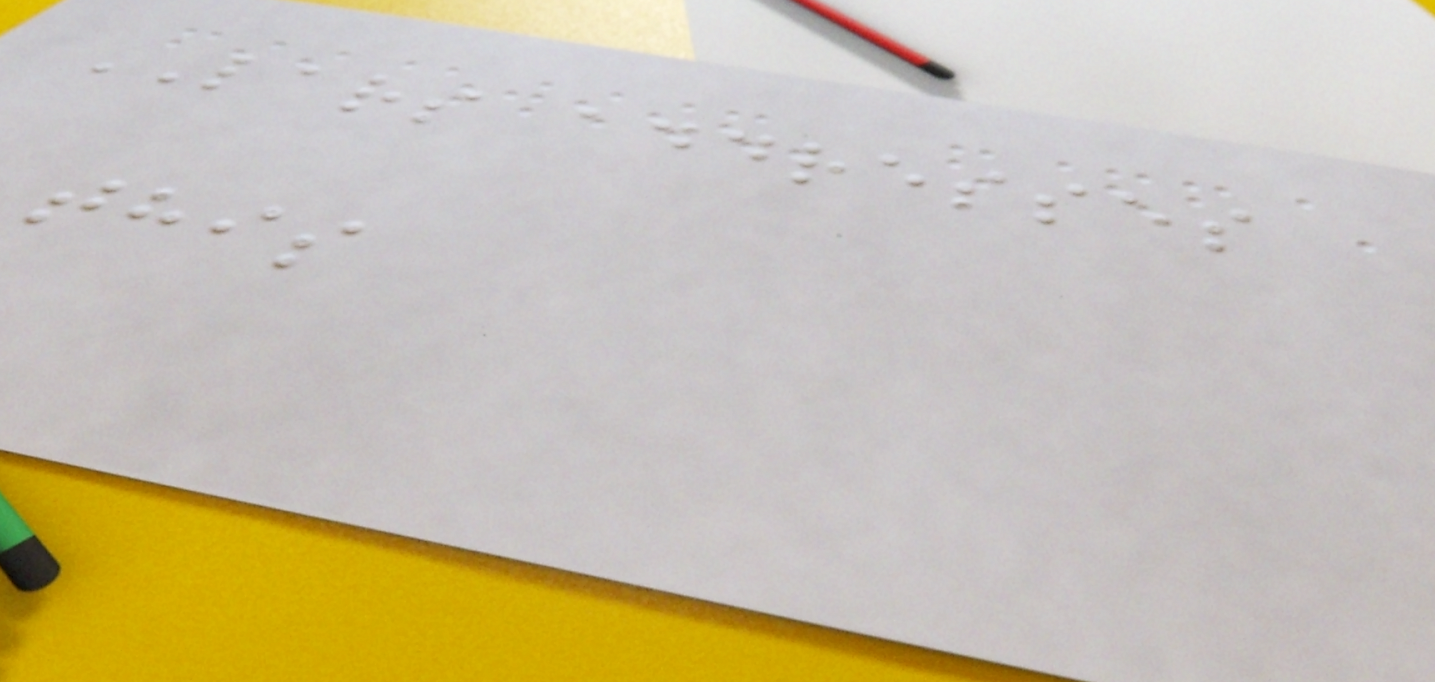LARS addresses
this
